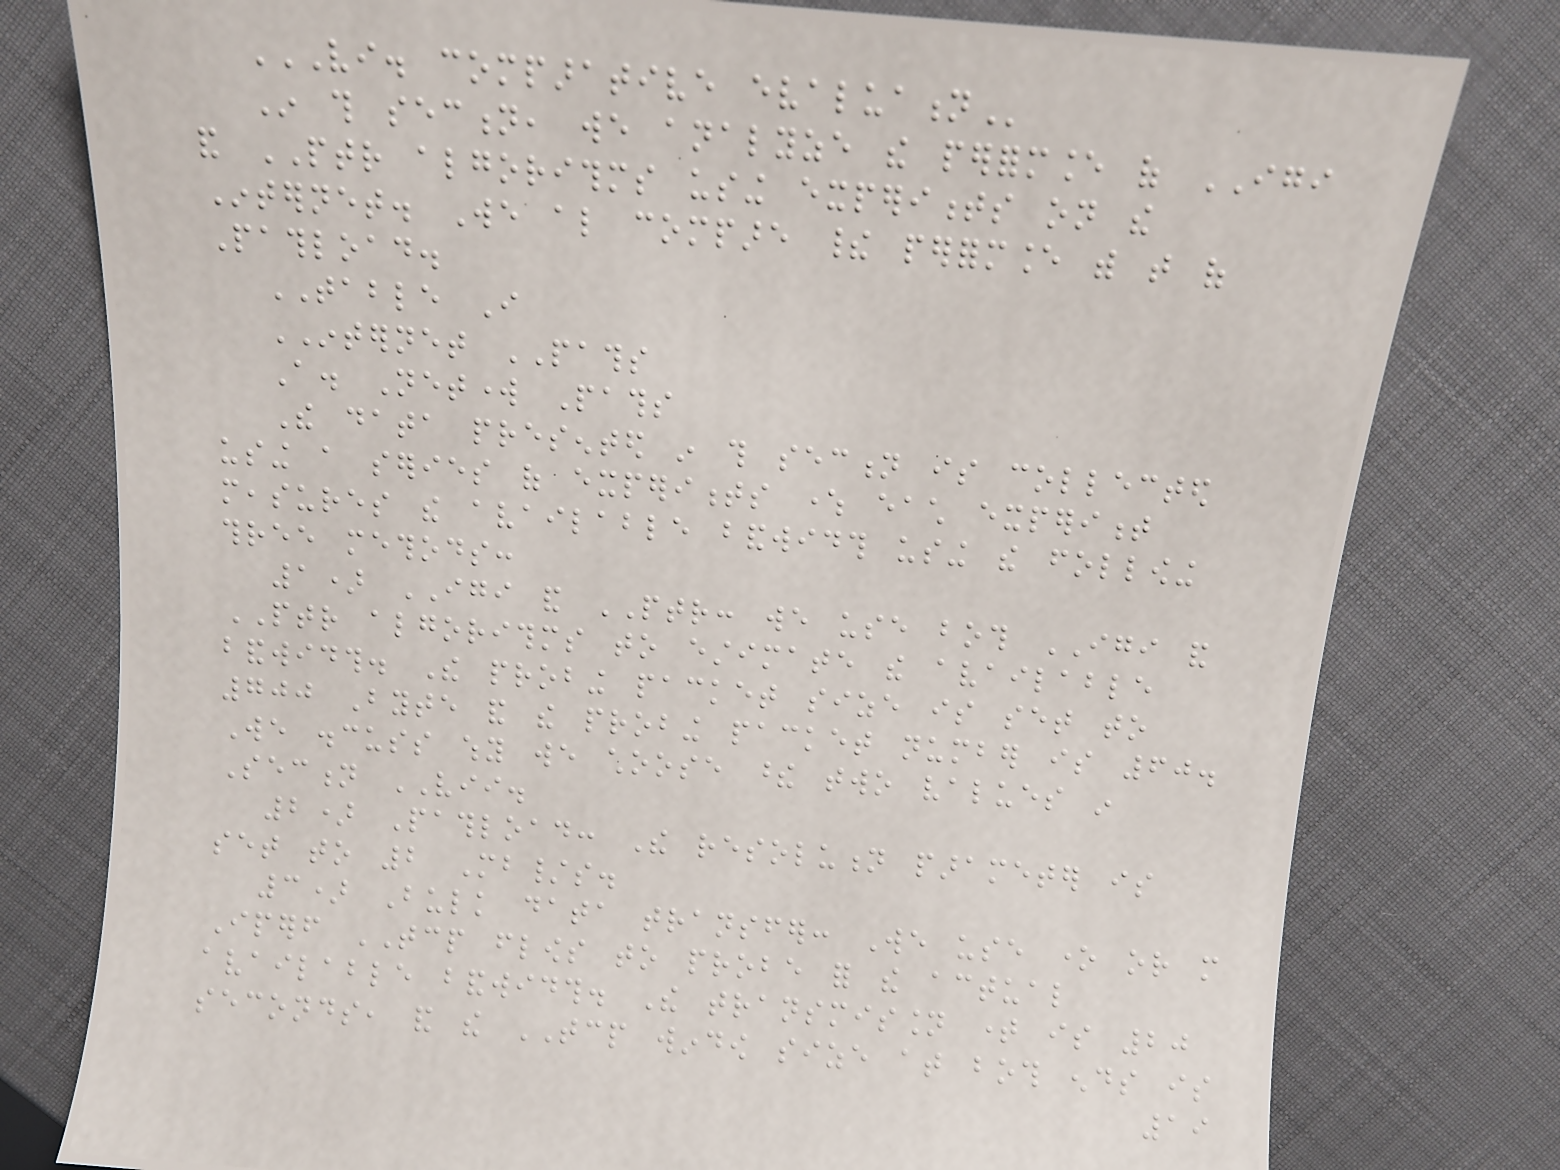VI. COMPARATIVE EVALUATION
In this section, we analyze the performance of IGI
and PTR algorithms using experiments on the
Internet. We also compare their performance with that of
Pathload.
TABLE I
INTERNET PATHS
A. Network Paths
The data presented in this section is collected
using a series of experiments where each experiment
measures the available bandwidth using the following
three methods:
1) IGI and PTR: we use both IGI and
PTR algorithms to estimate the available
bandwidth. The probing packet size is set to
700 Byte and the probing packet number is 60.
We discuss why we choose these two values in
Section VII.
2) Pathload: The resolution parameter is
set to 2 Mb/s.
3) Bulk data transfer: We use one or more
Iperf TCP flows to probe for the actual
available bandwidth. The transmission time is 20
seconds, and the TCP window size at both ends is
19
